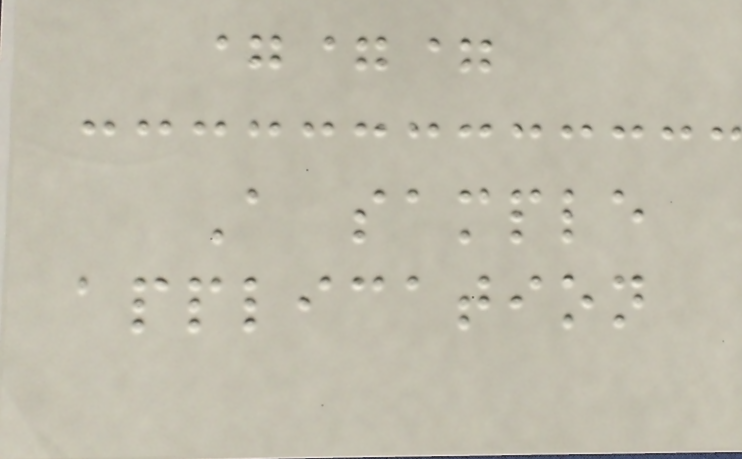===
A sample
application
